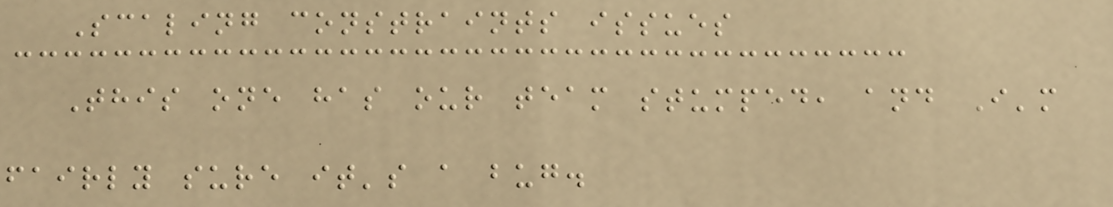Scaling constraints issues
This one has our team stumped, and I'm
fairly sure it's a bug.
